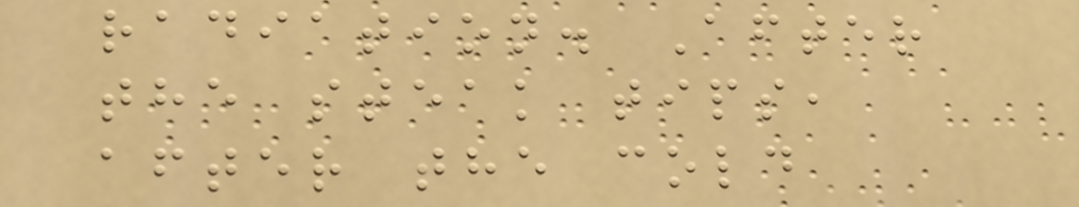radiation. After
the steak tips,
after the cold
